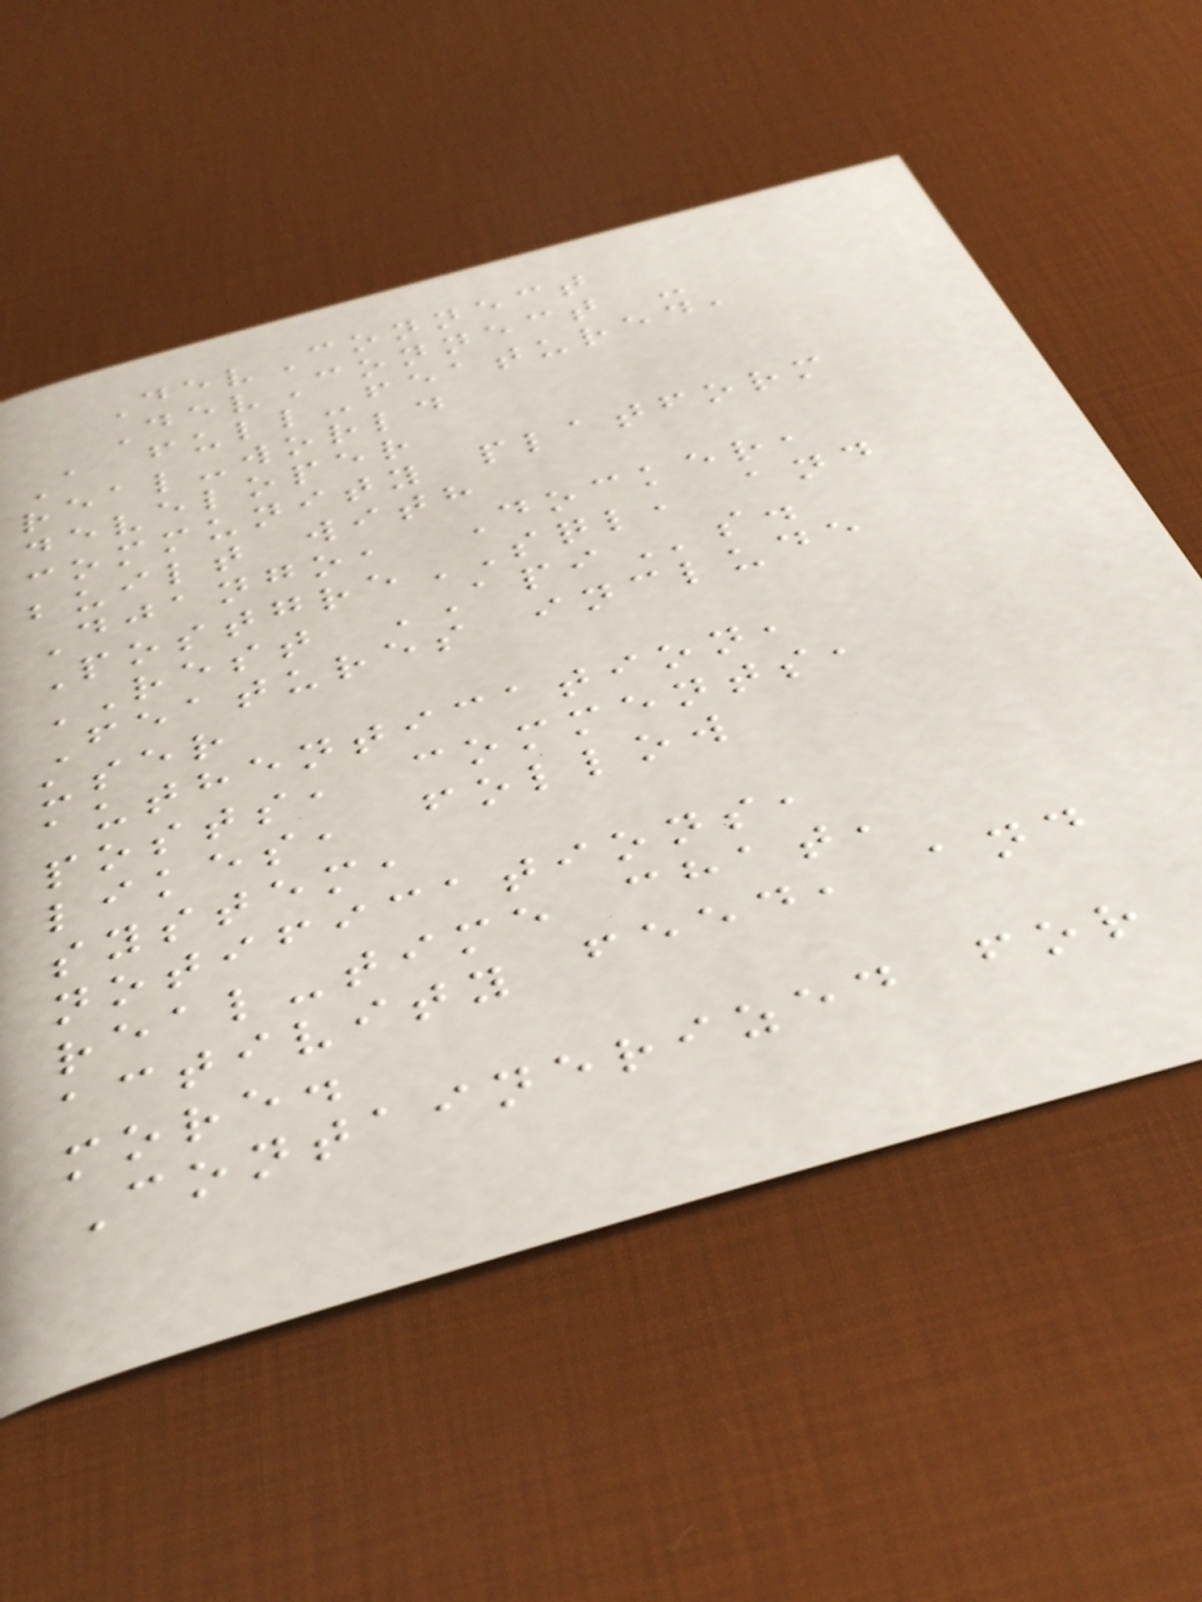DevConnect
DevConnect -
A full-featured,
real-world
developer
community platform
built with
Django, Docker,
PostgreSQL, and
REST APIs.
Features include
user
authentication,
posts, comments,
likes, follow
system,
notifications,
real-time chat,
activity feed, and
more.
Containerized for
